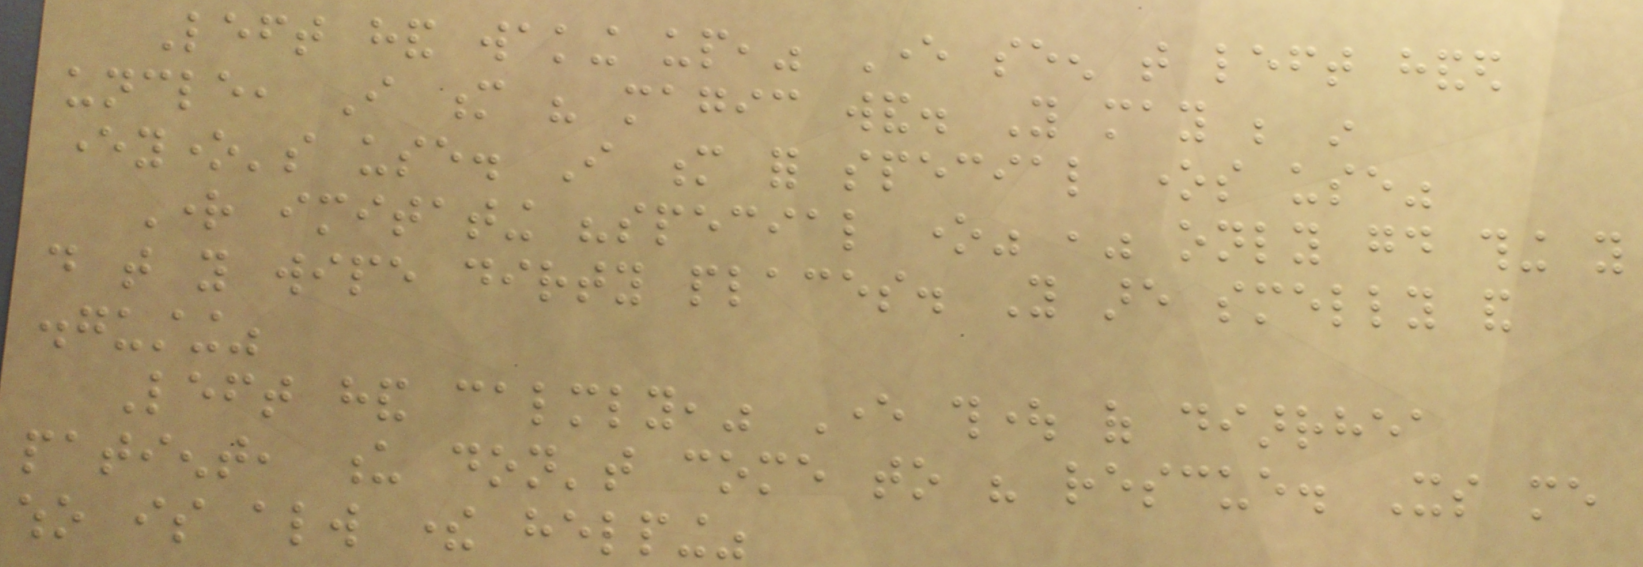Left hand waking up," Ever seen that left handed
uncle, I m his magic wand. You may be in
everyone's use. I m for special ones use"
Right imitating "special one" ," only good thing you
do that you wipe dirty places. You are smelly and
disgusting"
Left hand calmly," Ever thought of diarrhea
patient, u don't come to his rescue. Its me
who is always there helping"
